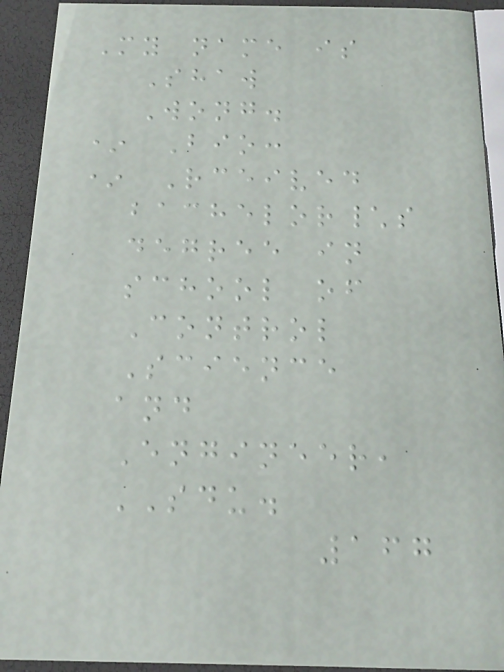My name is
Shaw
Wong.
* Bio:
* Rceived
bachelor\s
degree in
school of
Control
Science
and
Engineer,
SDU.
167
